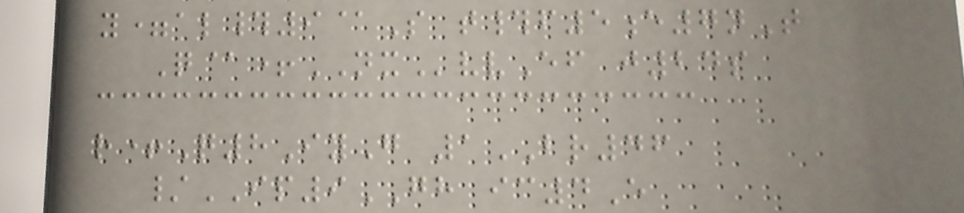y=al#9@S t#f5e7nT
Q@+NXvvEf j24s
r+Q8IyG 1BR46
/IP9GH ic4E
